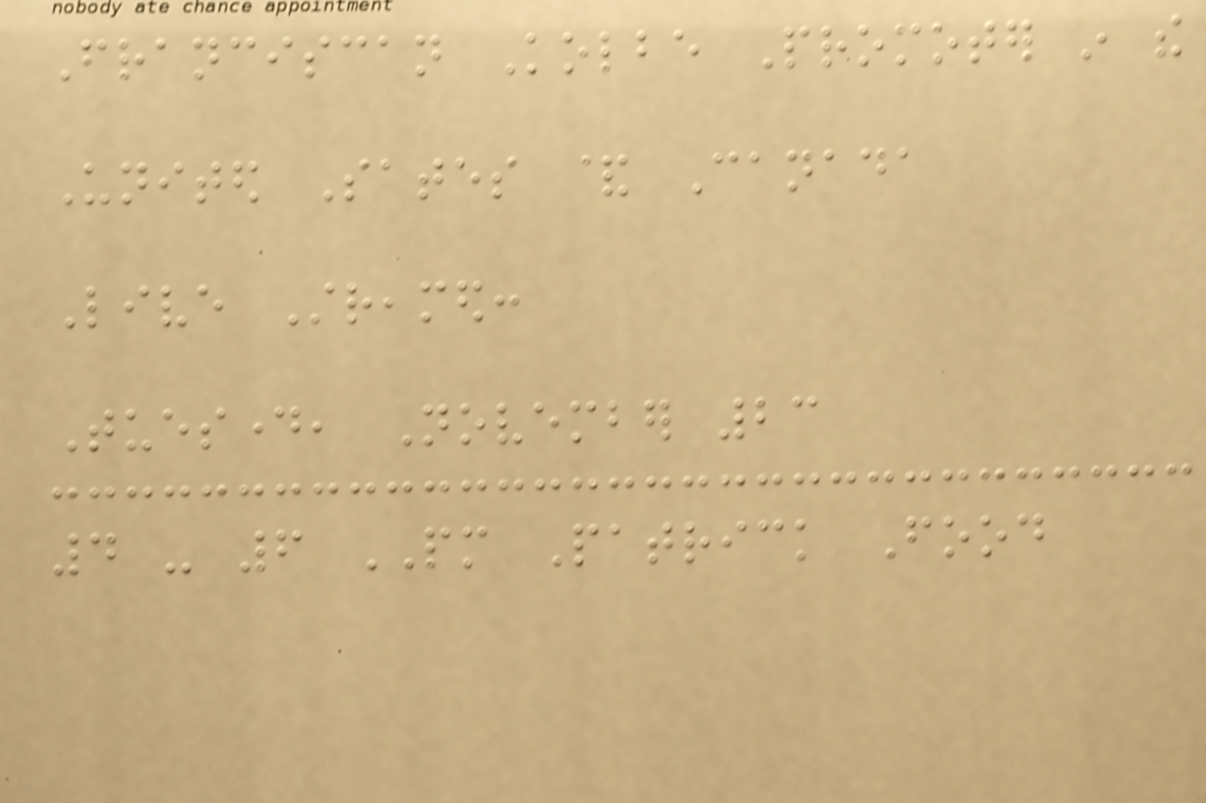Franciscan Kolbe Promoter in the
United Sates & Canada
Live Streamed:
Tuesday, November 23
4 - 6 PM Patrick Food
